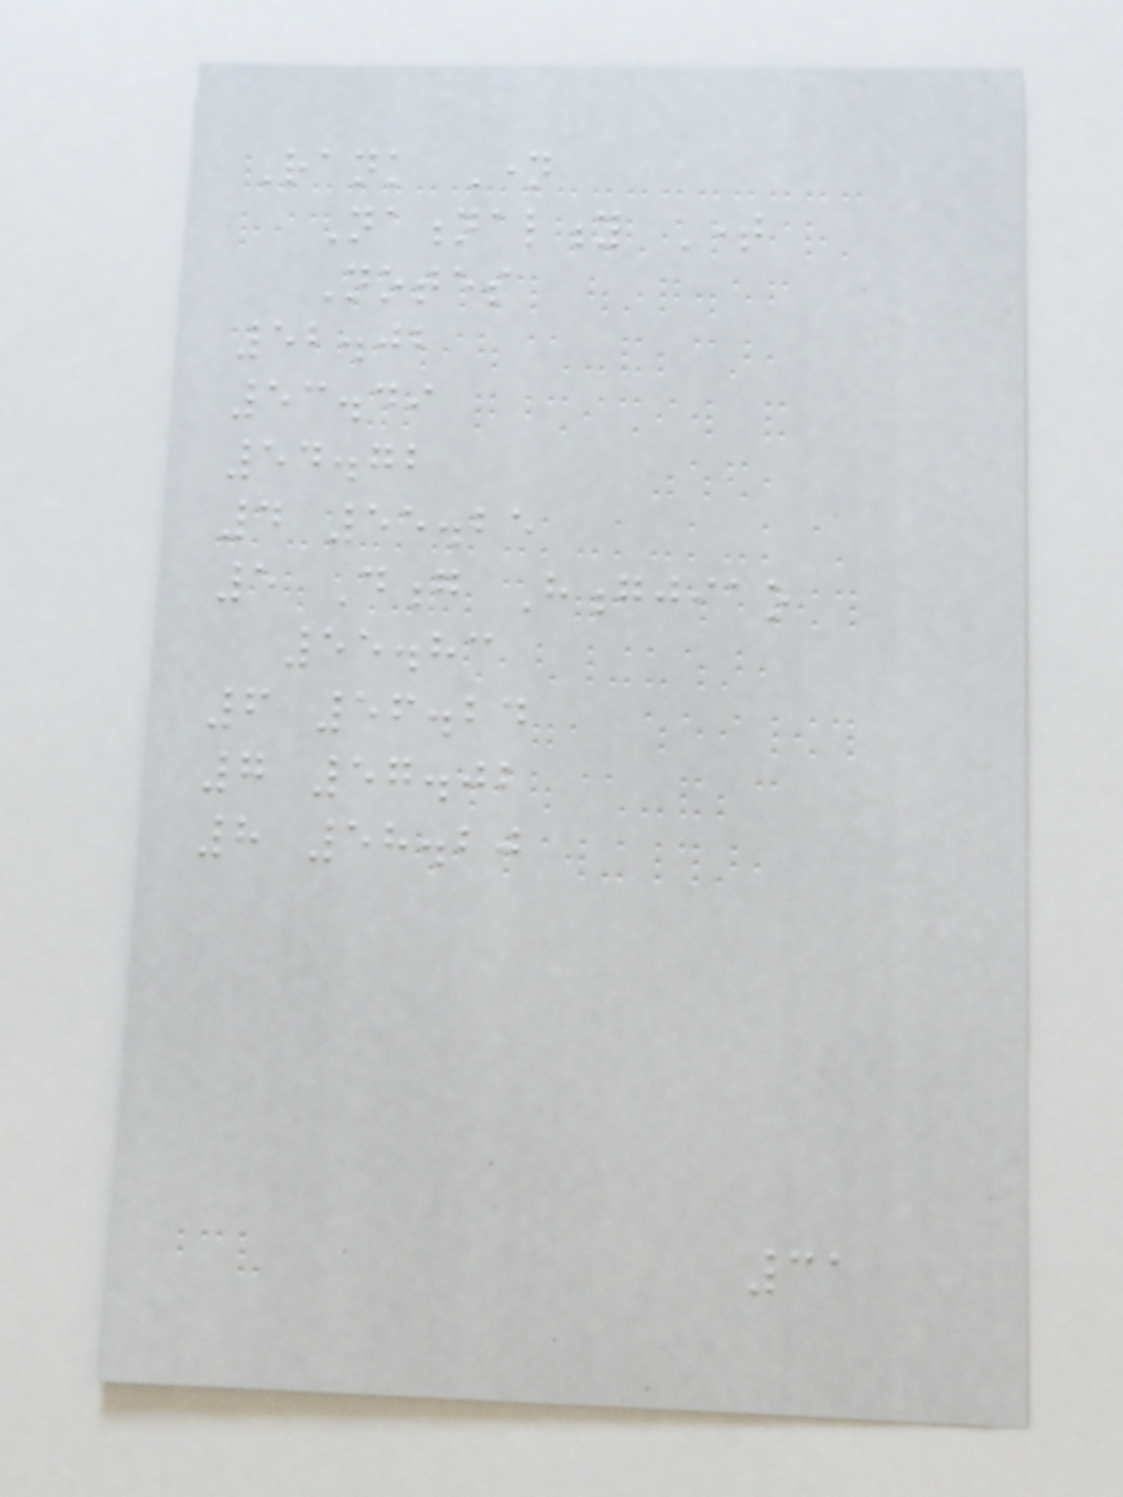Rank Name
Nationality Time
Notes
52.02
53.49
54.72
4 55.25
5 Dong Hongjiao
55.83
6 56.24
7 57.02
8 58.20
31
